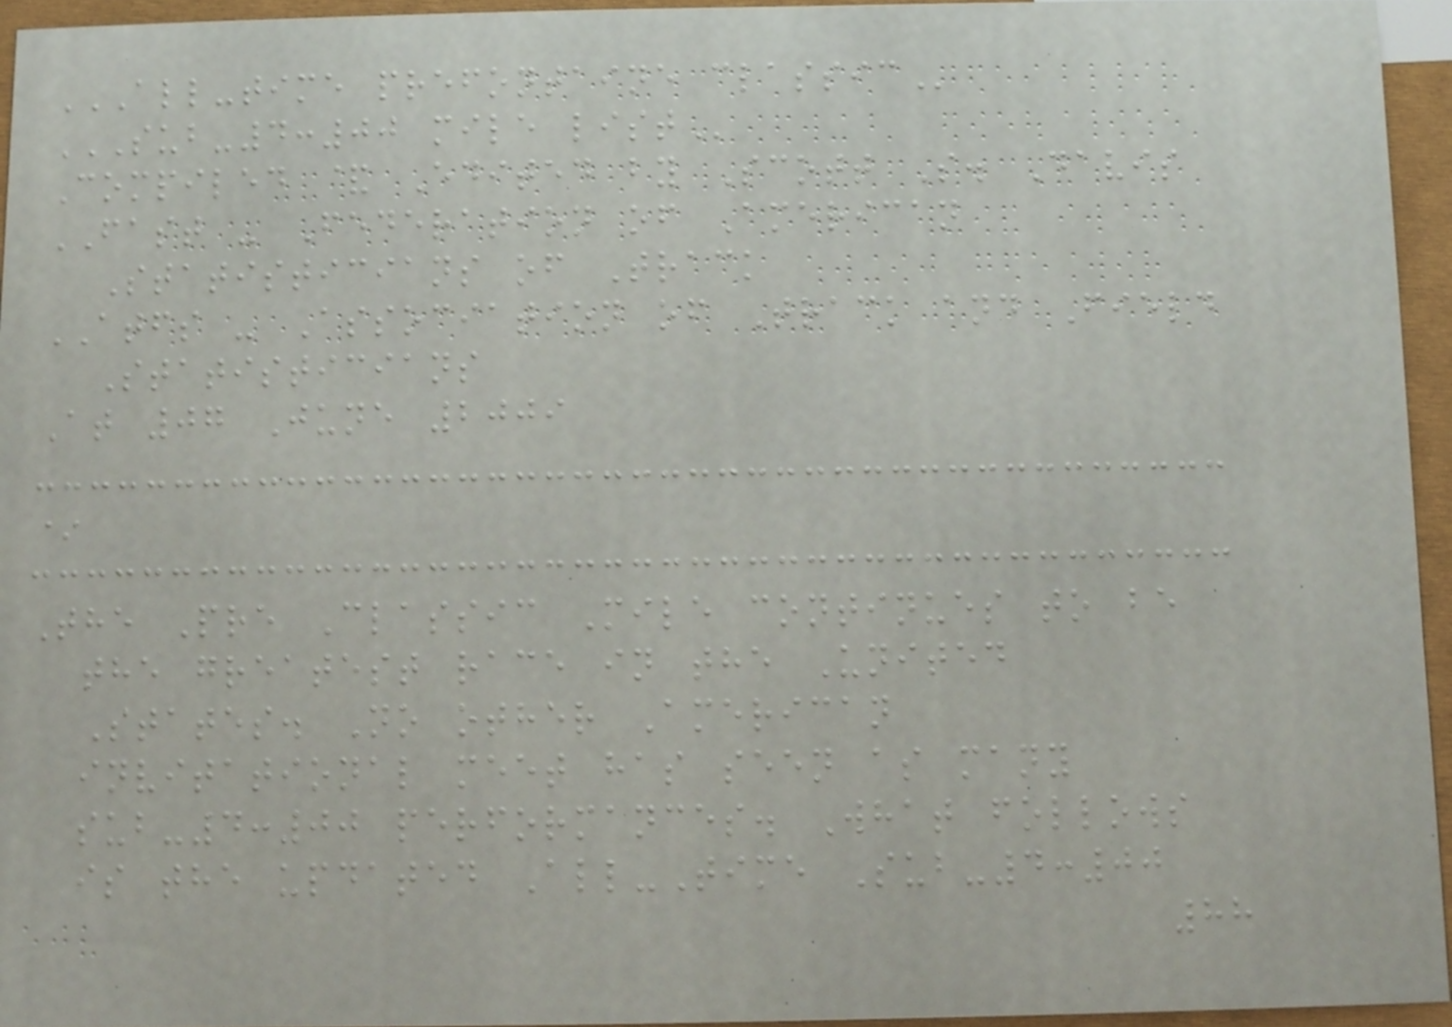ALL-TIME PREFONTAINE CLASSIC
SUB-4:00 MILE LIST
Compiled & Edited by Scott S. Davis
FAST - Federation of American
Statisticians of Track
ATFS - Association of Track and Field
Statisticians
At 07 June 2009
*
The Pre Classic Mile continues to be
the greatest race in the United
States. No other American
invitational meet has seen as many
sub-4:00 performances. What follows
is the updated All-Time Sub-4:00
88
